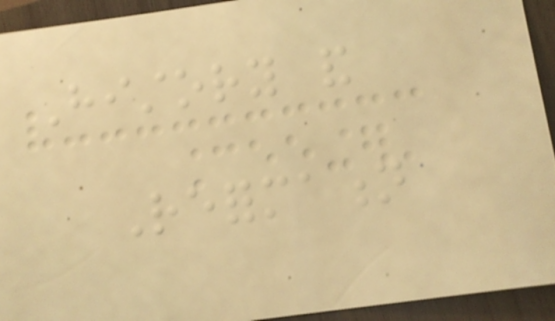History and
Reformation
